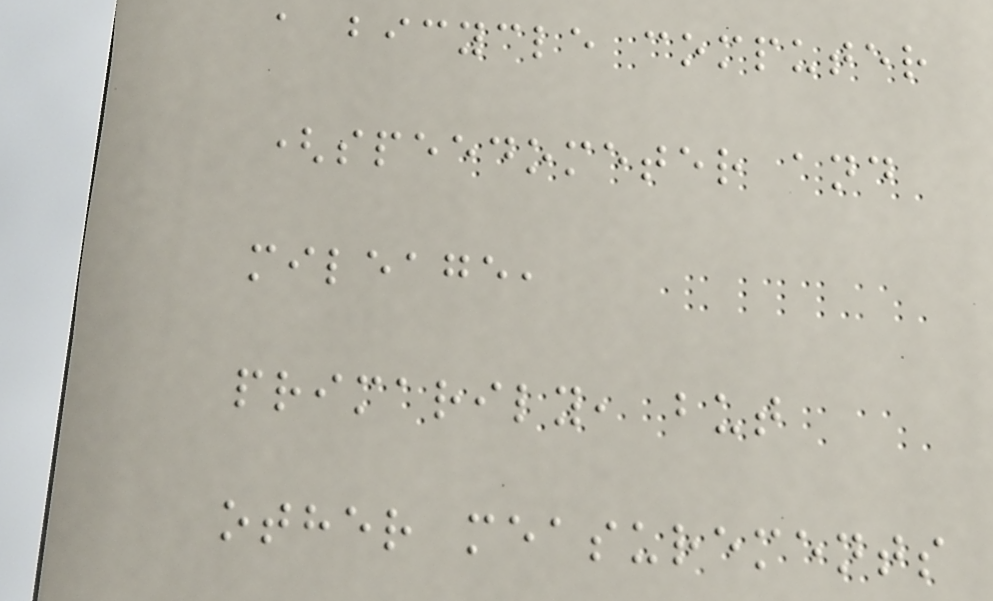a bicycle computer
(speedometer and
mileage,
primarily, but
other measurements
